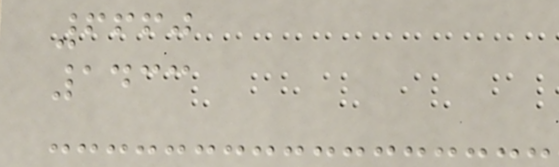6660
1433
